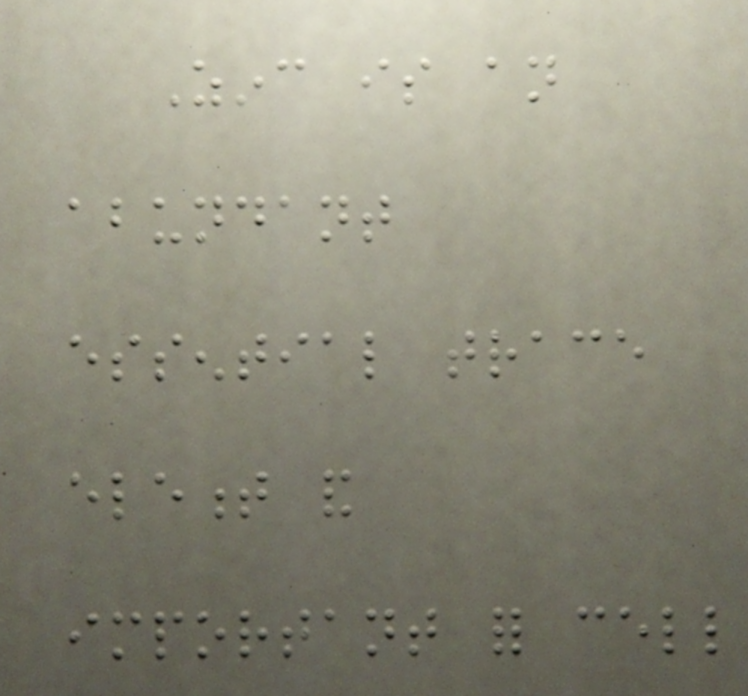Zinc is an
abundant
essential trace
element and
important for cell
